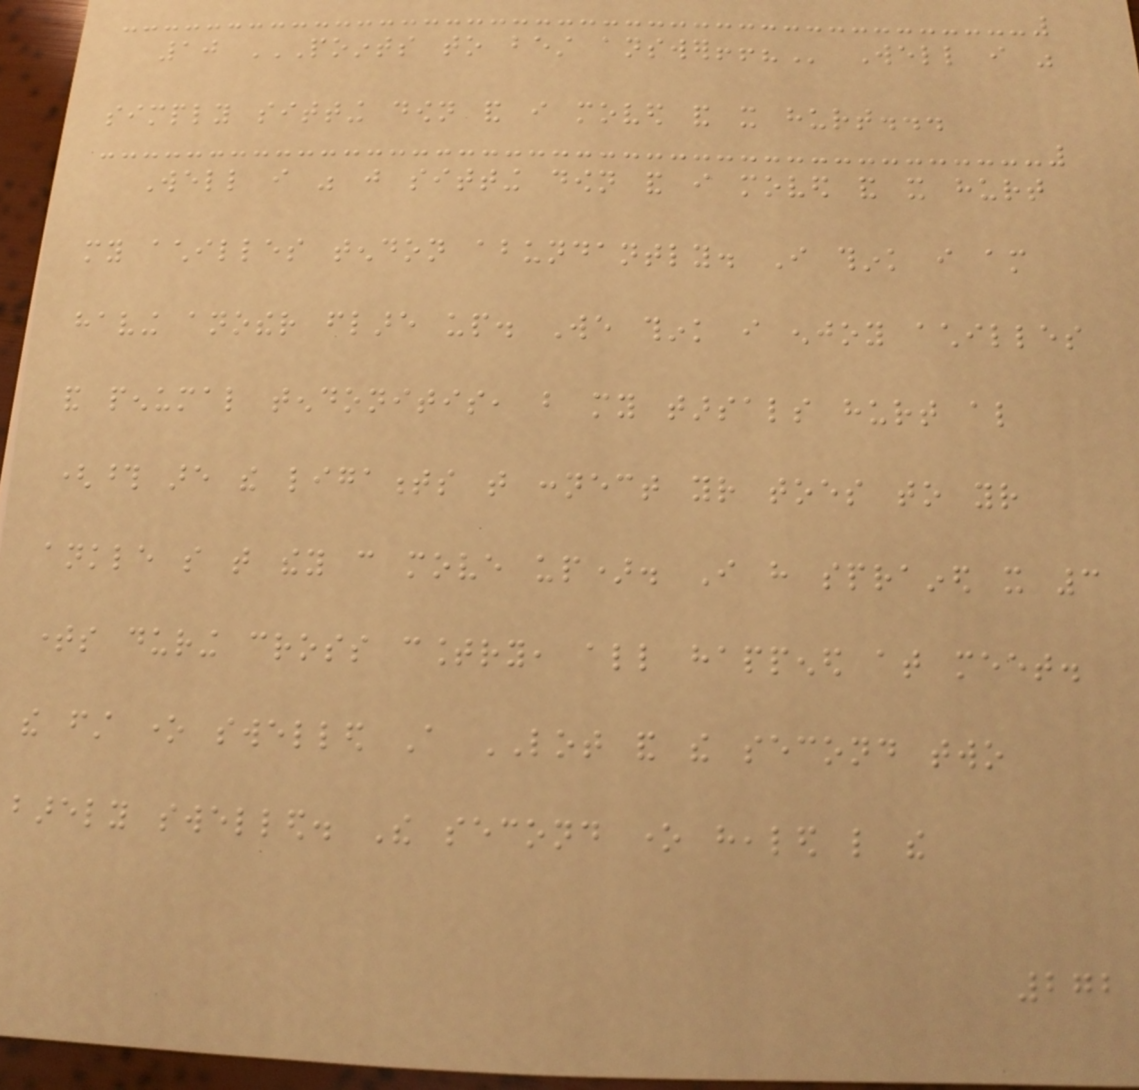10 POINTS TO BEST ANSWER!!? Well i was
simply sitting down and i moved and it hurt...
Well i was just sitting down and i moved and it hurt
my achilles tendon abundantly. I think i am
having another flare up. We think i enjoy achilles
and penumal tendonitis, but my tarsals hurt also
(those are the ligaments that connect your toes to your
ankle so that they can move up). I have sprained it 3
times during cross country, all happened at meet.
the first one swelled A LOT and the second two
barely swelled. The second one healed like the
272
